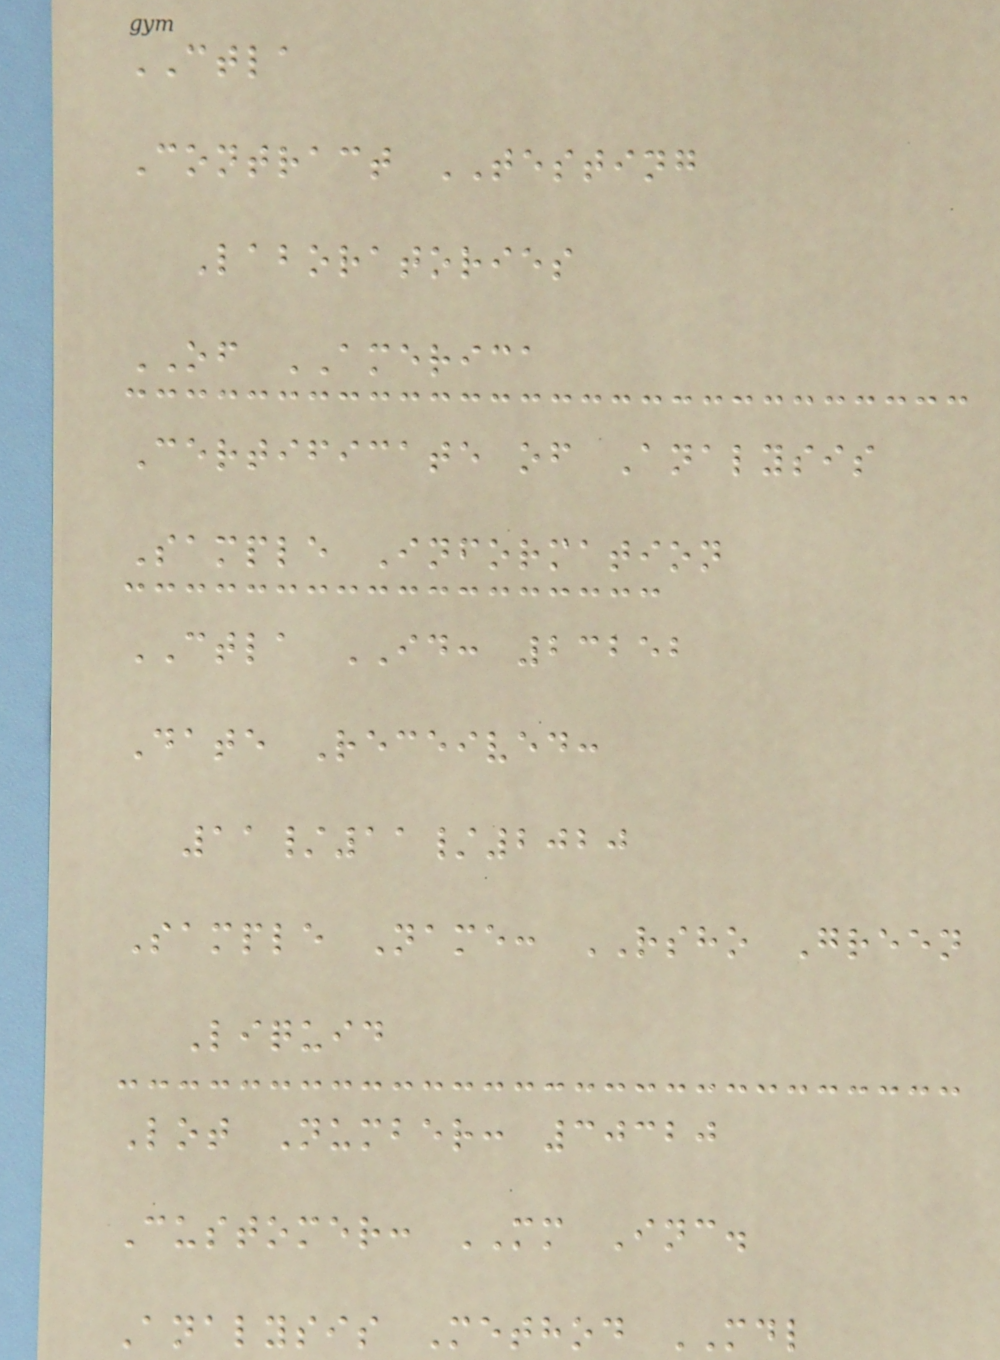CTLA
Contract TESTING
Laboratories
OF AMERICA
Certificate of Analysis
Sample Information
CTLA ID: 23252
Date Received:
11/11/2020
Sample Name: RSHO Green
Liquid
Lot Number: 30320
Customer: MM Inc.
Analysis Method MDL
